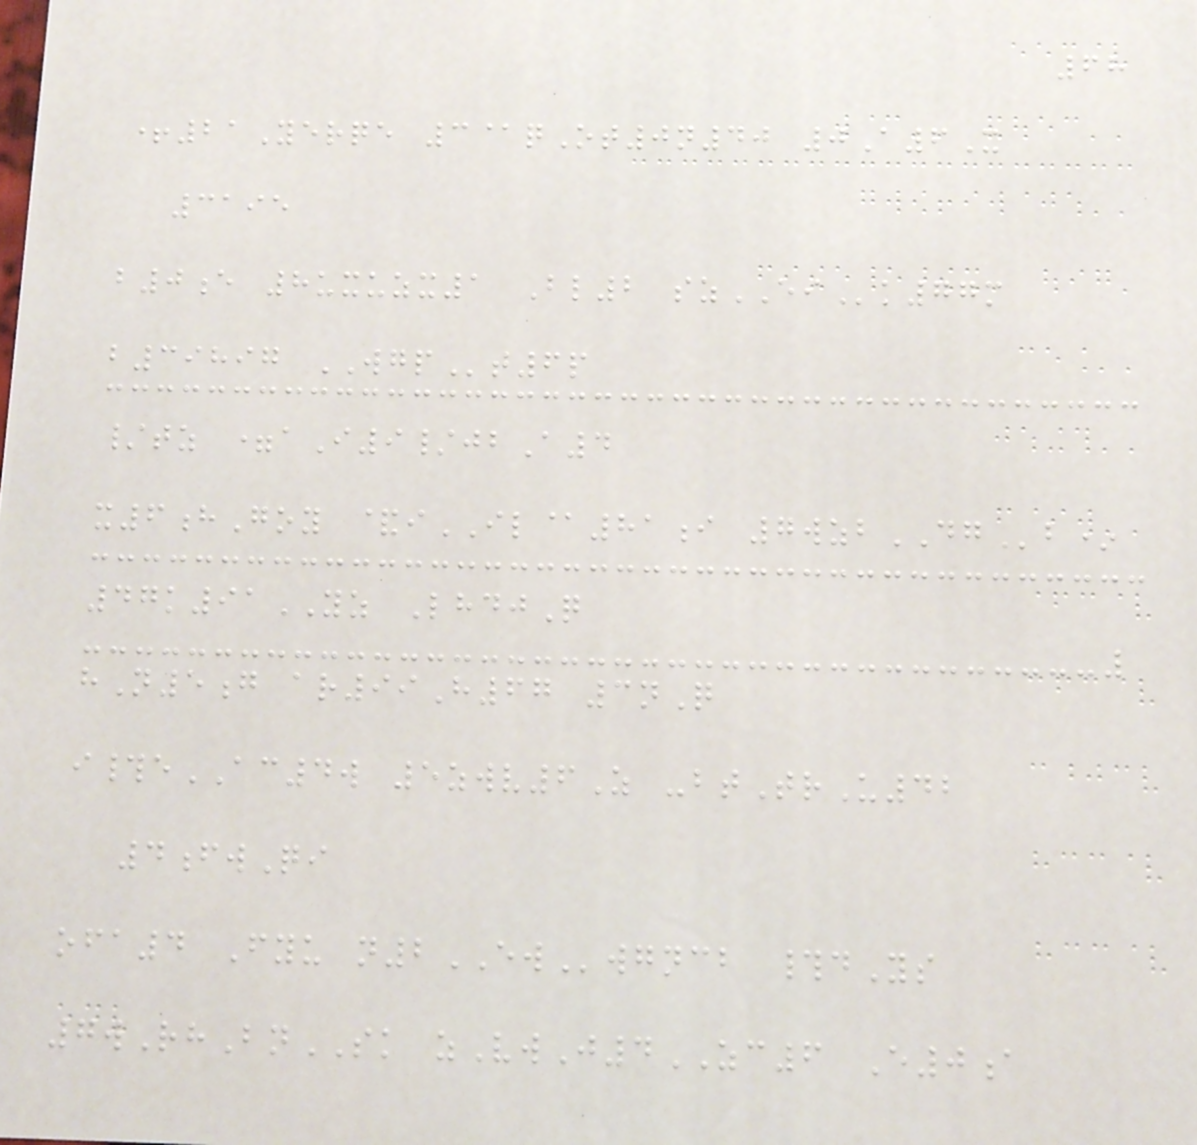68
+21Yerqe 3@qOt0n40 0A6X
3195
b0e 8uxuzx1 Bl2 szEIk77m
b39897 WGPt6p
/tz =aI9/jbA4
x6hGoy &iIL@81i 7wzbDGb*
47k91YZ LhdjQ
hN5g ar99H67 3nQ
i#eAC4w 5zwv6Z -btTrU42
4fwQi
ofa4 Fyu n2EWwgncb #dYs
7wRhBnSK zVwJ4ZC6 E0a
